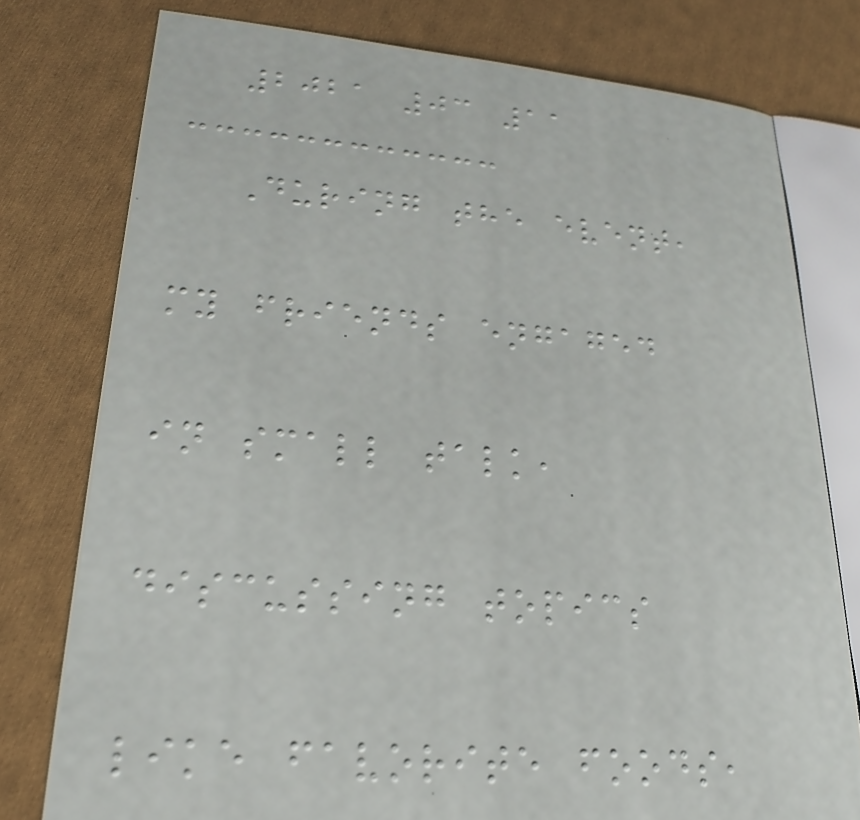2021 03 11
During the event,
my friends engaged
in small talk,
discussing topics
like favorite foods,
